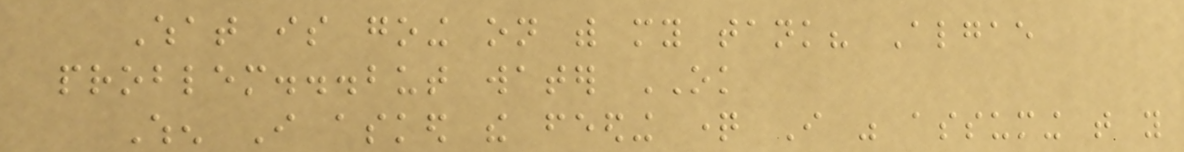What is going on with my tank? Algae
problem...but water OK
When I asked the feeding question I was assuming that you
